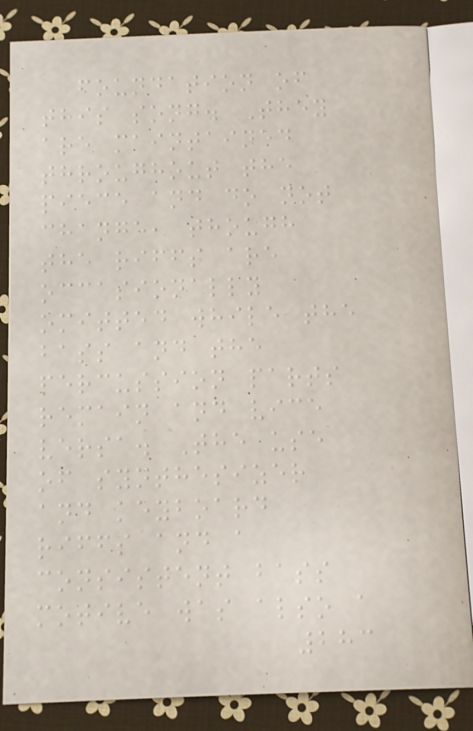foundation of
this song. They
are maintained
throughout the
piece and do not
change, though
the riffs are
occasionally
omitted while the
bass and the
percussion parts
remain and vice
versa. The use
of synthesizer
and keyboard
riffs and a
consistent bass
motive was also a
283
